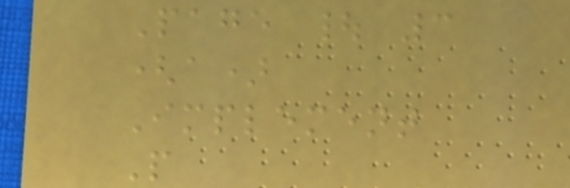Page | 3
(a)
Implement
P
